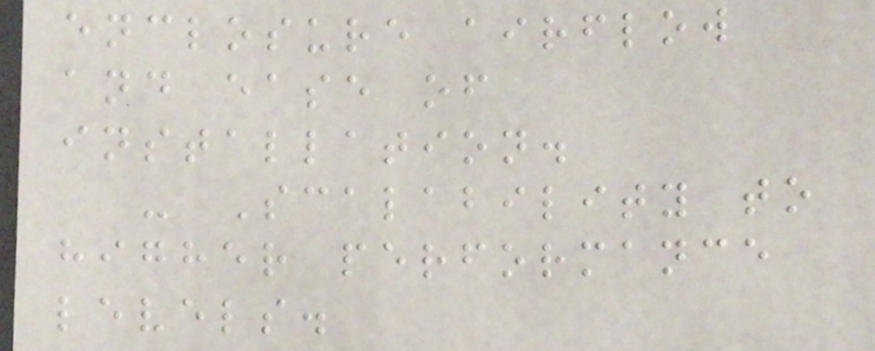enclosure airflow
and ease of
installation.
- Scalability to
higher performance
levels.
